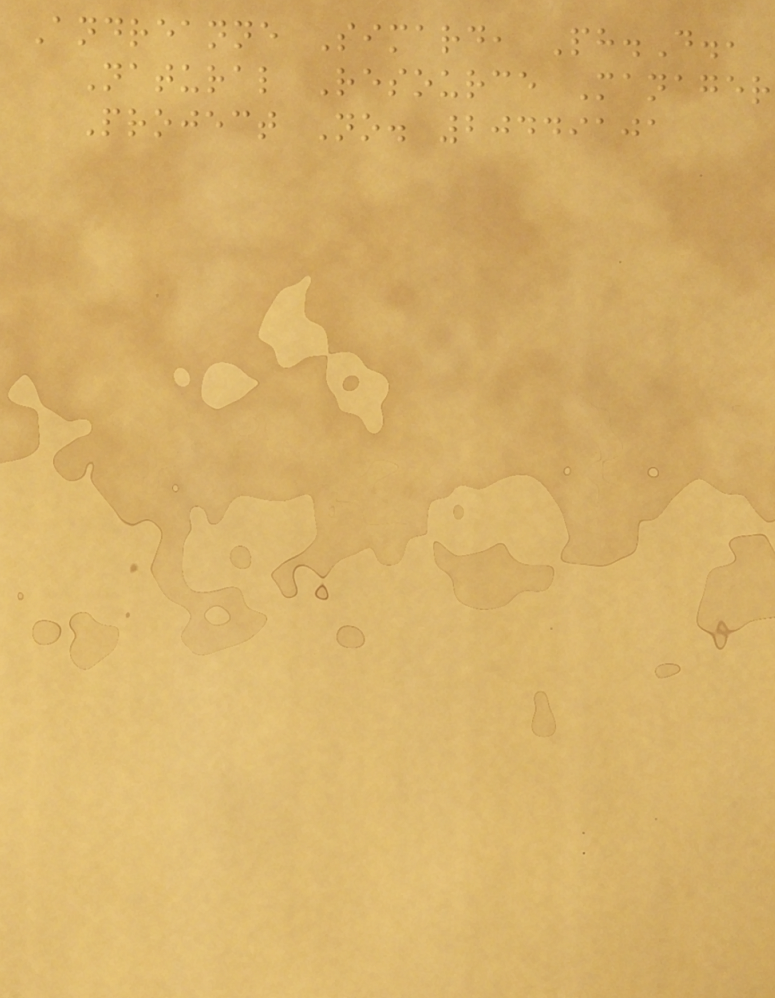Andreanne Simard, Ph.D.,
Natural Resource Manager
Project No. 20449101
